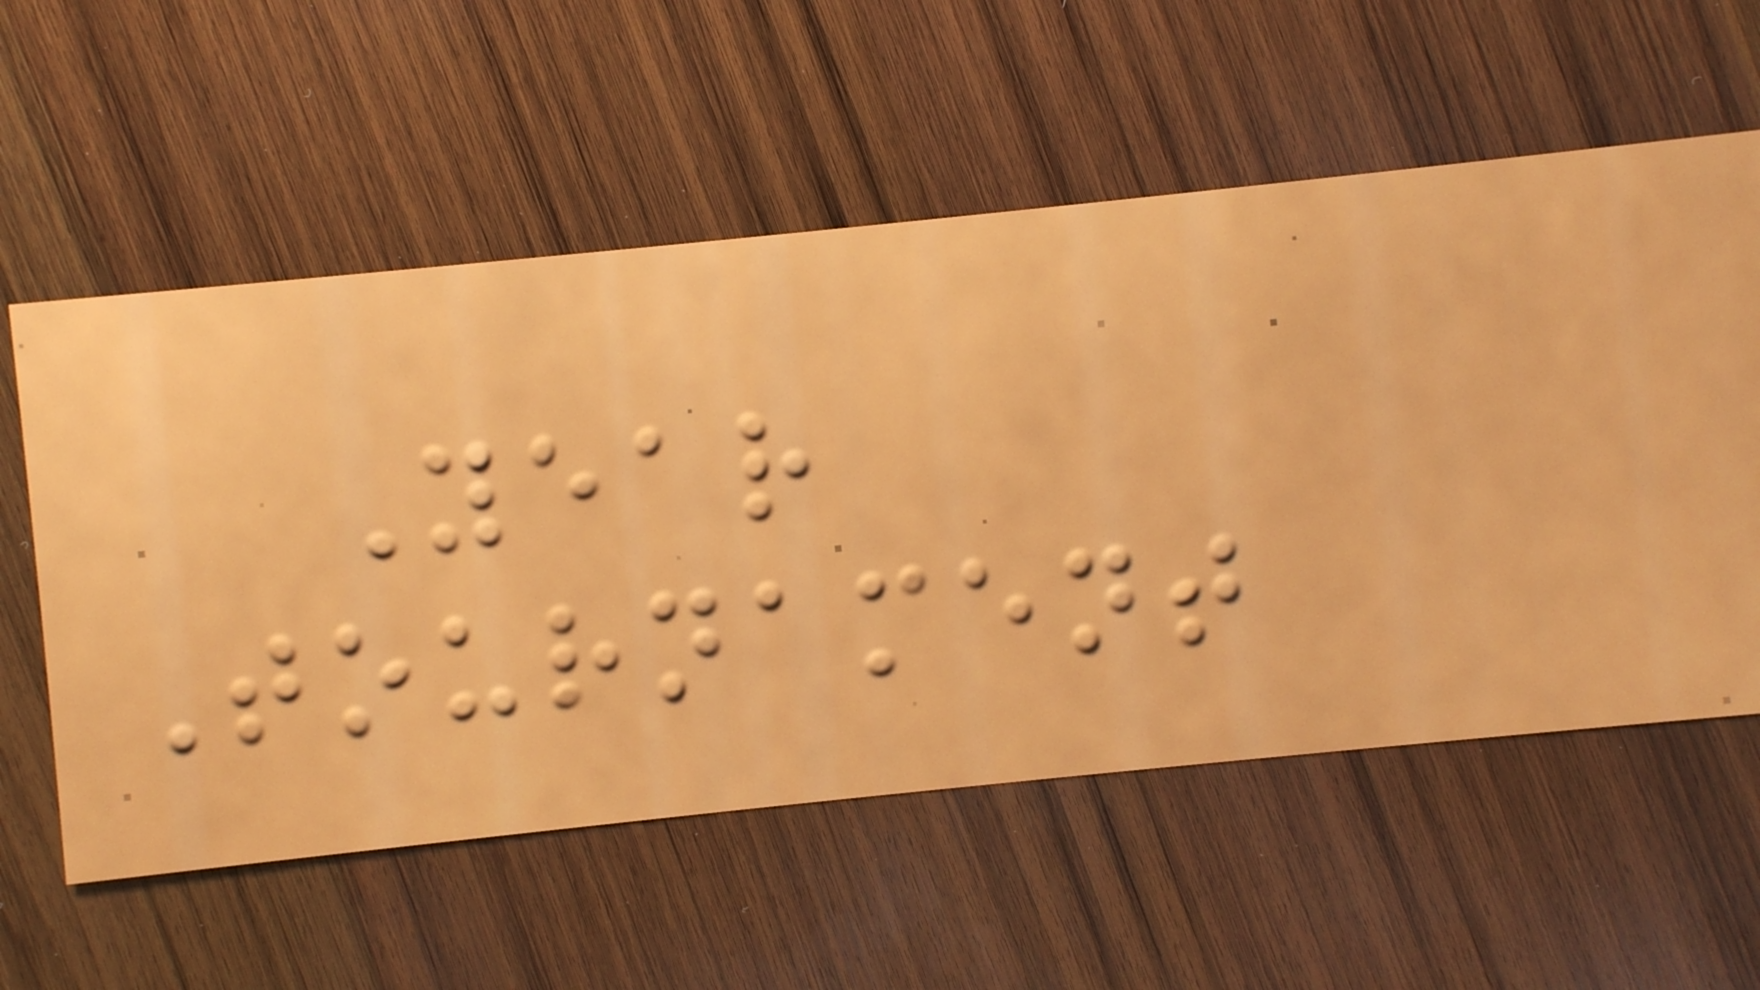Year
Tournament
